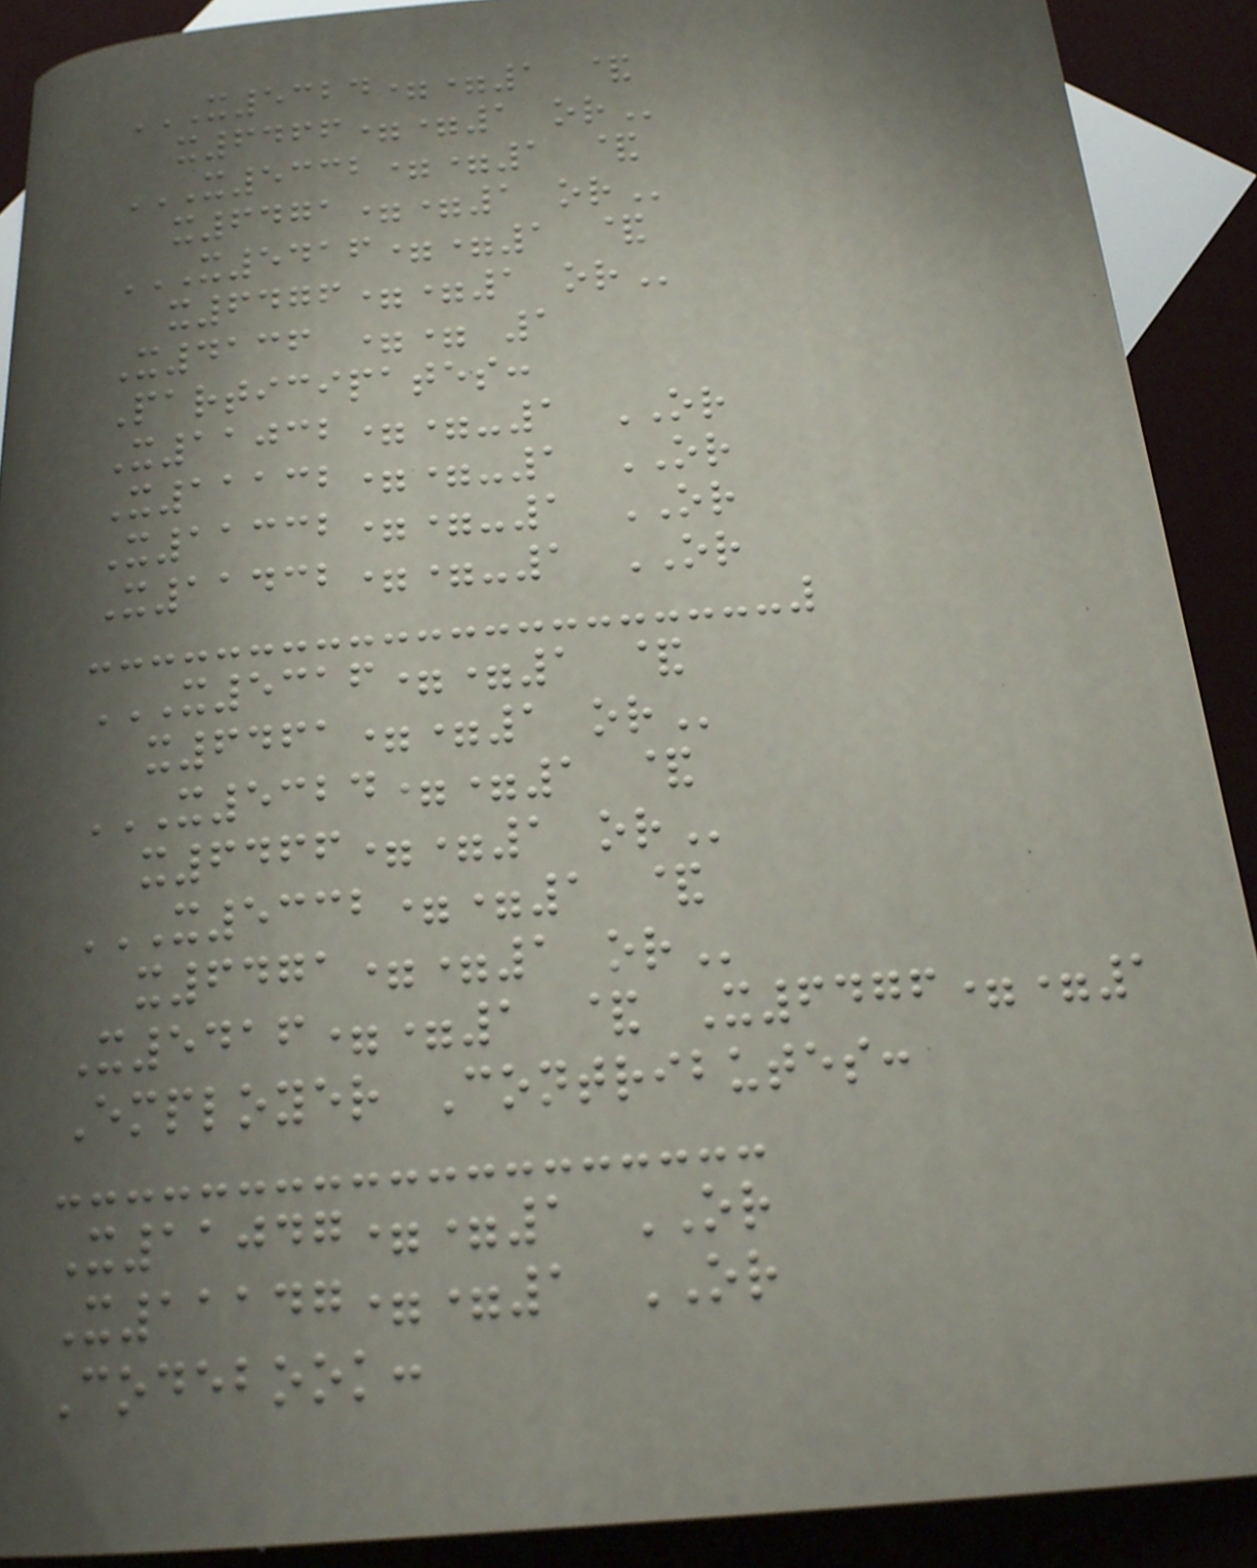X5324==1 &
X6466==1 OR
X5332==1 &
X6471==1 OR
X5416==1 &
X6476==1 OR
X4136 == 1
Participates:
X11032==-1 OR
X11132==-1 OR
X11332==-1 OR
X11432==-1 OR
X5316==1 &
X6461==1 OR
X5324==1 &
X6466==1 OR
X5332==1 &
X6471==1 OR
X5416==1 & X6476==1
Employer Contributes:
X11047==1 OR
X11147==1 OR
Codebook:
